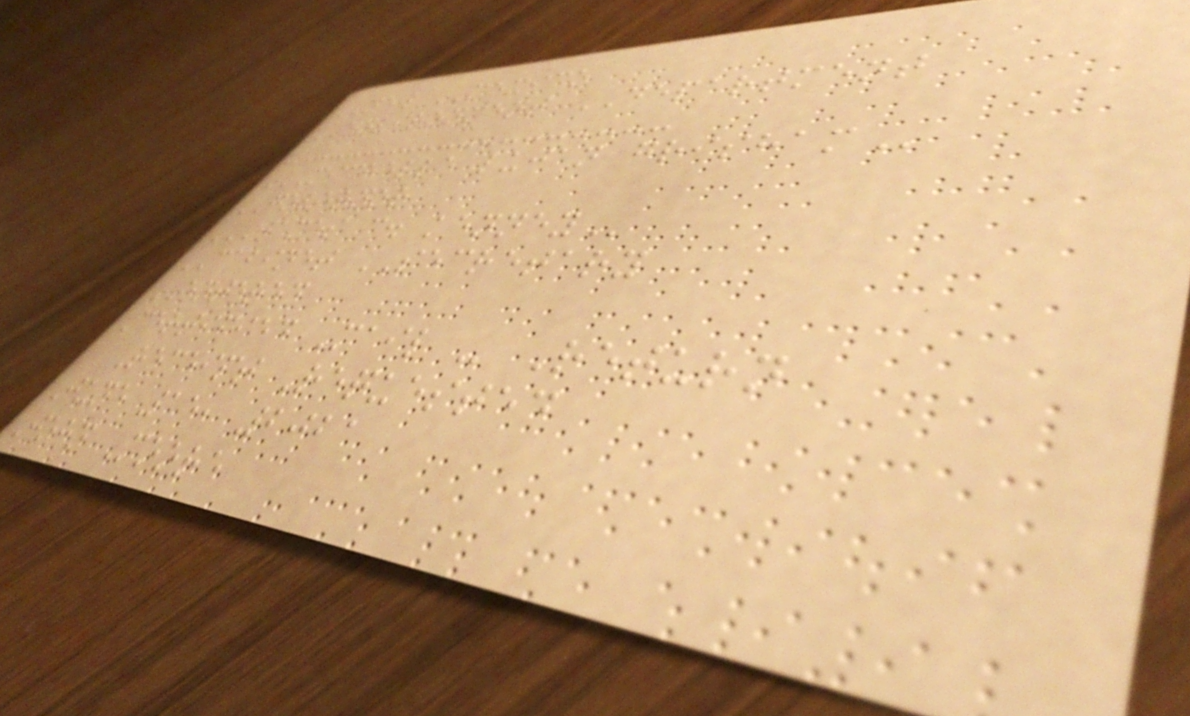NEW MEXICO
ENVIRONMENT DEPARTMENT
MICHELLE LUJAN GRISHAM
GOVERNOR
JAMES C. KENNEY
CABINET SECRETARY
ENTERED
Certified Mail - Return
Receipt Requested
June 15, 2021
John Moore
